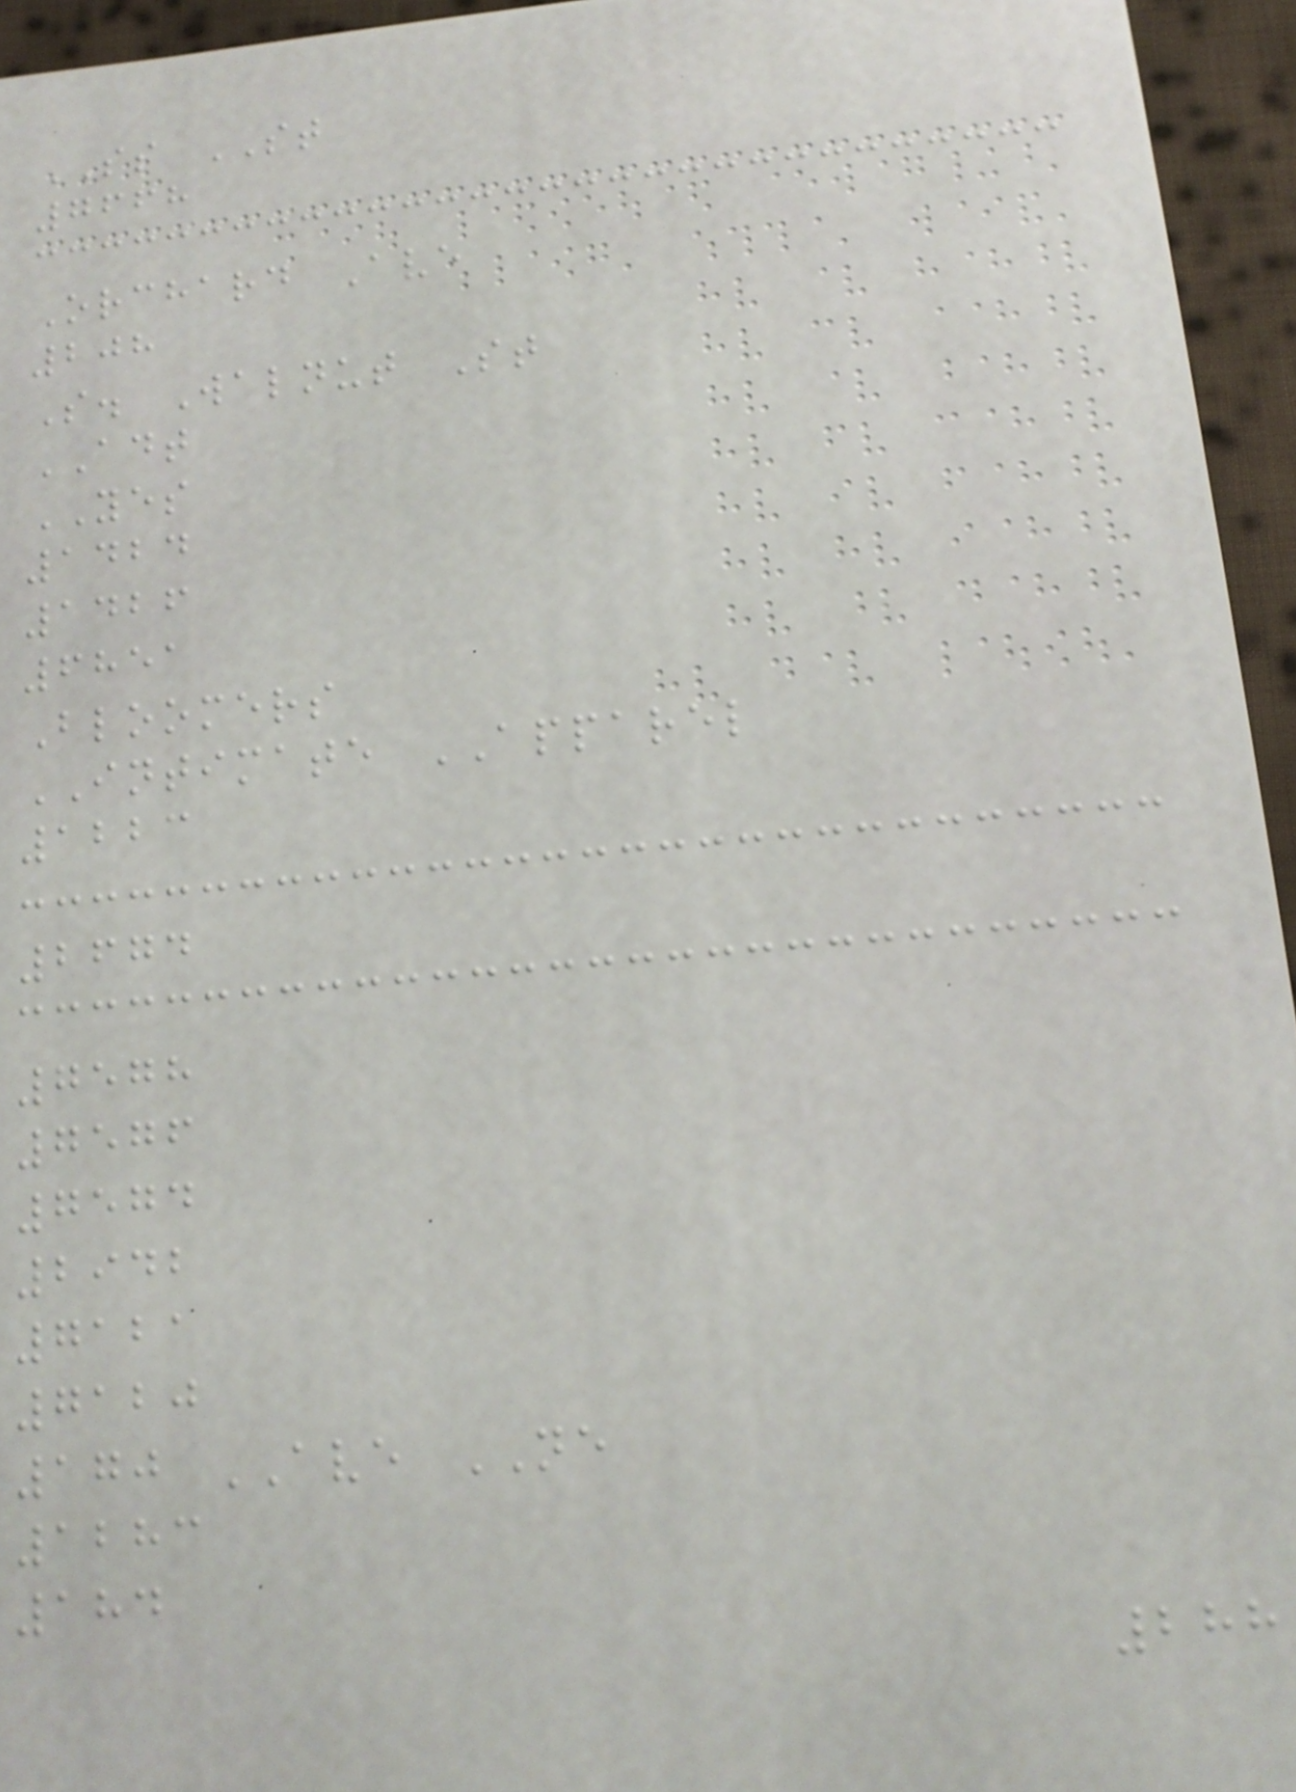SS ST
7668
Orchard Ave
208
S. Walnut St
ADT
YES
1424
1426
6851
Bloomers
INTIMATE APPAREL
1223
2674
7578
7576
7574
2942
7121
7120
170 AVE NE
1283
184
288
